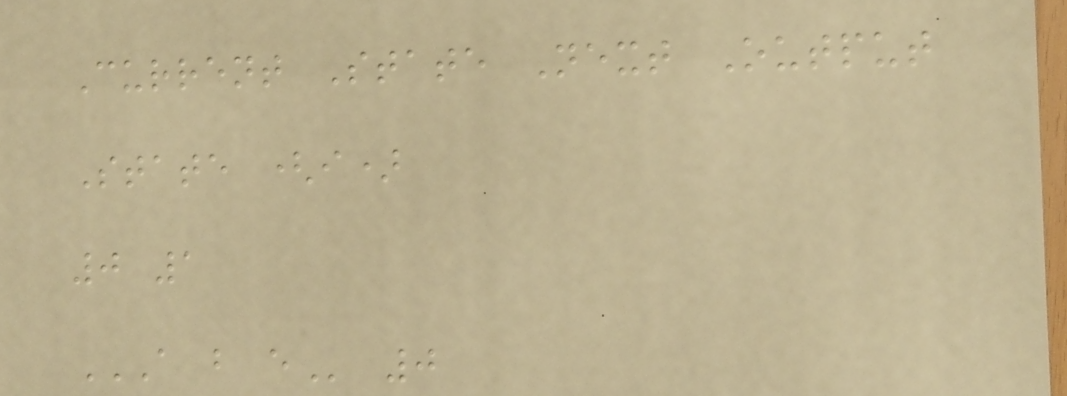Current State Next Output
State (i)
0 1
A B E 0
